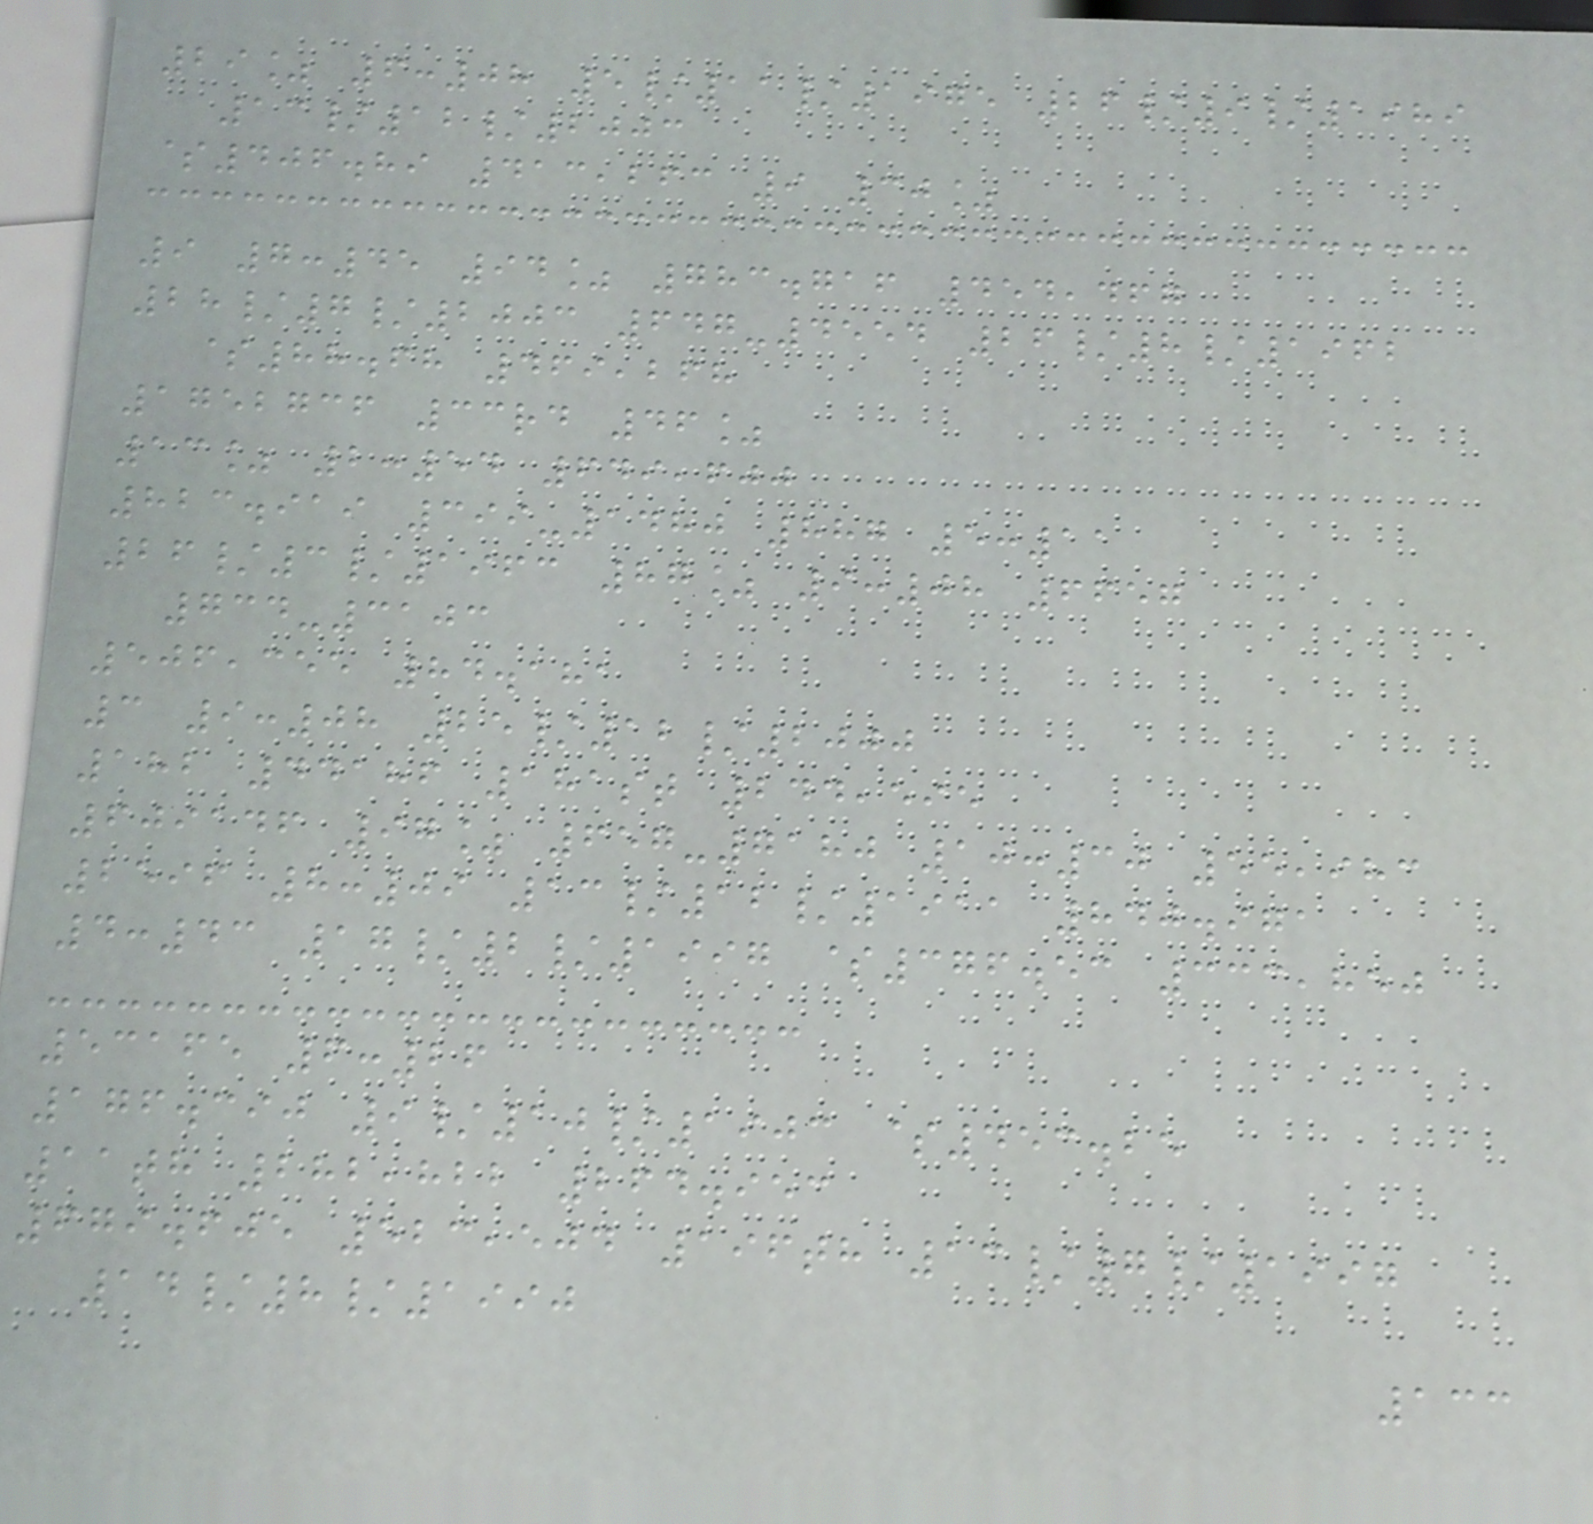29% 6:08 5/11/1975 26/9/1989
13/12/2003
$406.89 413,263 9 30%
9 7:45 94% 783.716 454,467
28/7/2003 647-4554 26/8/1962
$88.68 469,268
1752736 33rd 46%
13% 2:54 649,600
823.919 399-1480 887 5:11
26/3/1963 87% 9:08 6657
734-3103
506,355 84.181
3 9:08 25/12/2000
182 44186 181st 244,595
609146 97% 657-7180 10:30 55,983
2596 8:09 13/12/1911 840.971
4:43 17/2/1997 $376.53 333,850
53165 6:26
176.390 9/10/1903 $453.25
11th 282,822 264.953
679.605 523,504 196th 13/7/1997
14/8/1990
133
